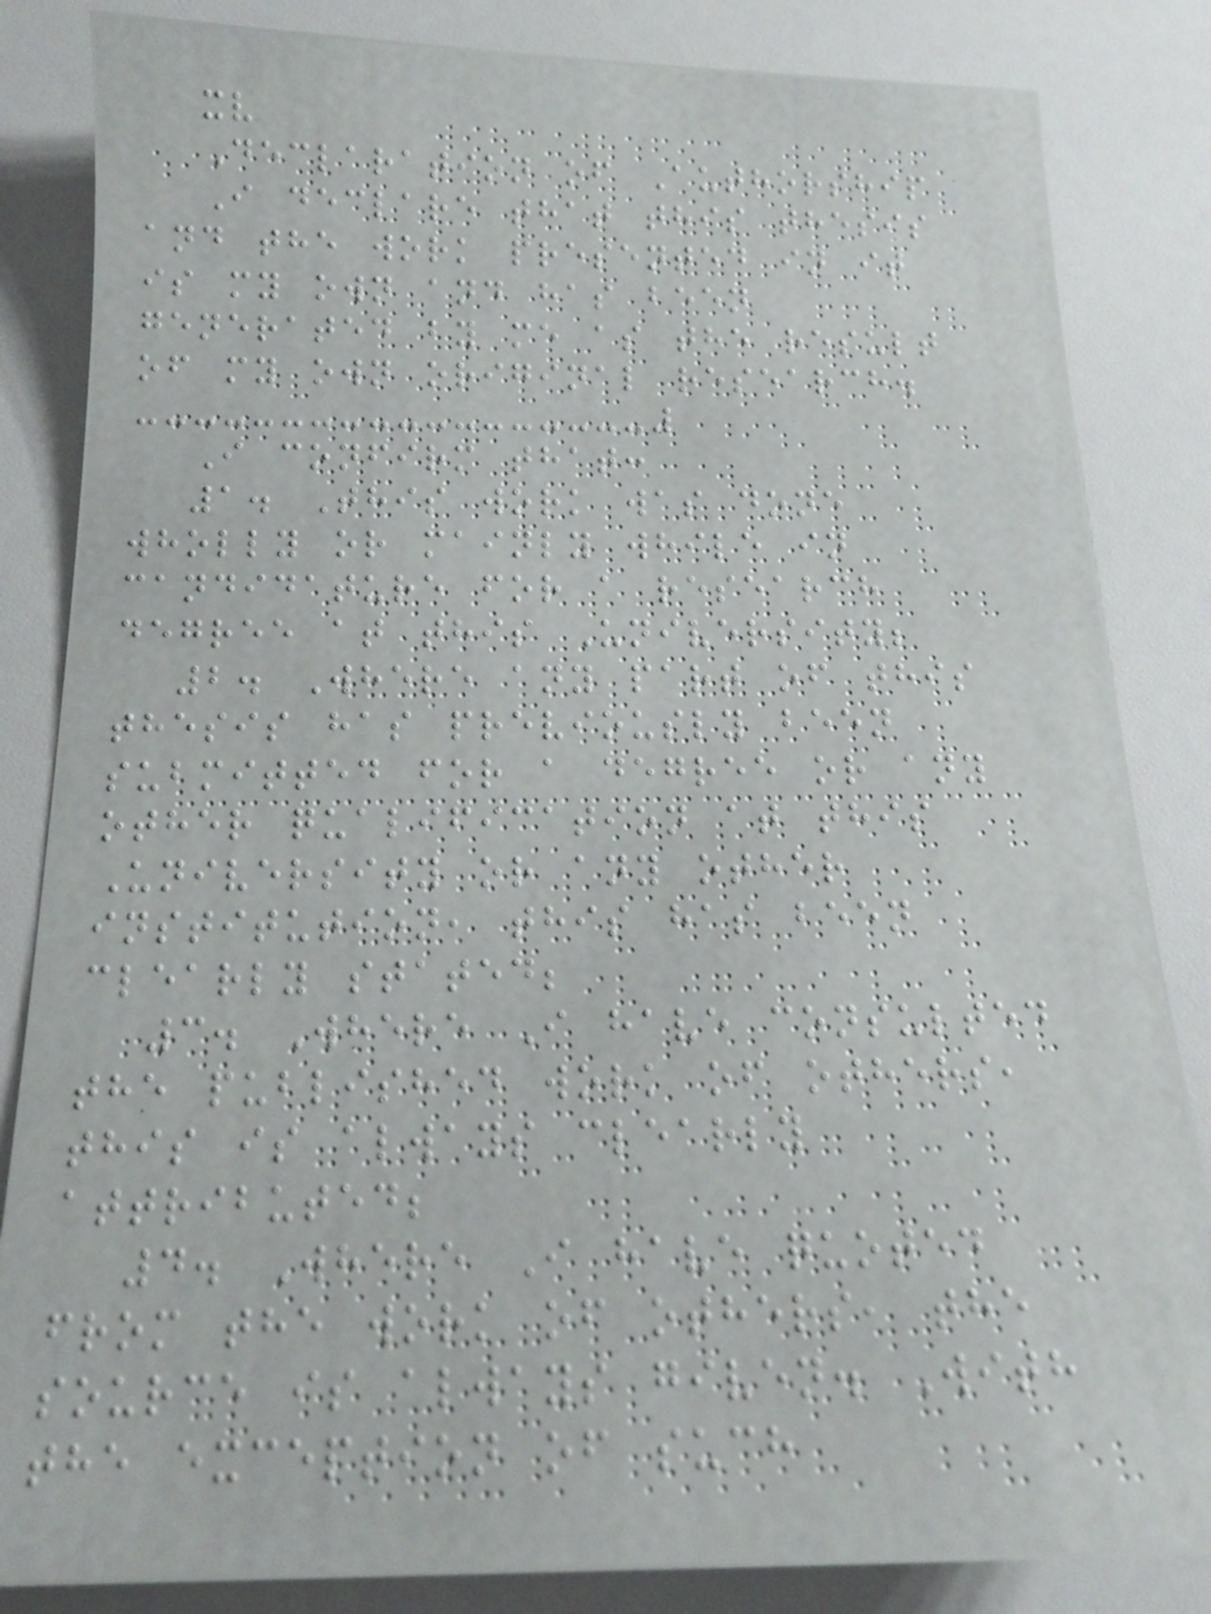xv
Declaration of Authorship
I declare that this thesis
and the work presented in it
is my own and has been
generated by me as the result
of my own original research.
I confirm that:
1. This work was done
wholly or mainly while in
candidature for a research
degree at this University;
2. Where any part of this
thesis has previously been
submitted for a degree or any
other qualification at this
University or any other
institution, this has been
clearly stated;
3. Where I have consulted
the published work of others,
this is always clearly
attributed;
4. Where I have quoted
from the work of others, the
source is always given. With
the exception of such
